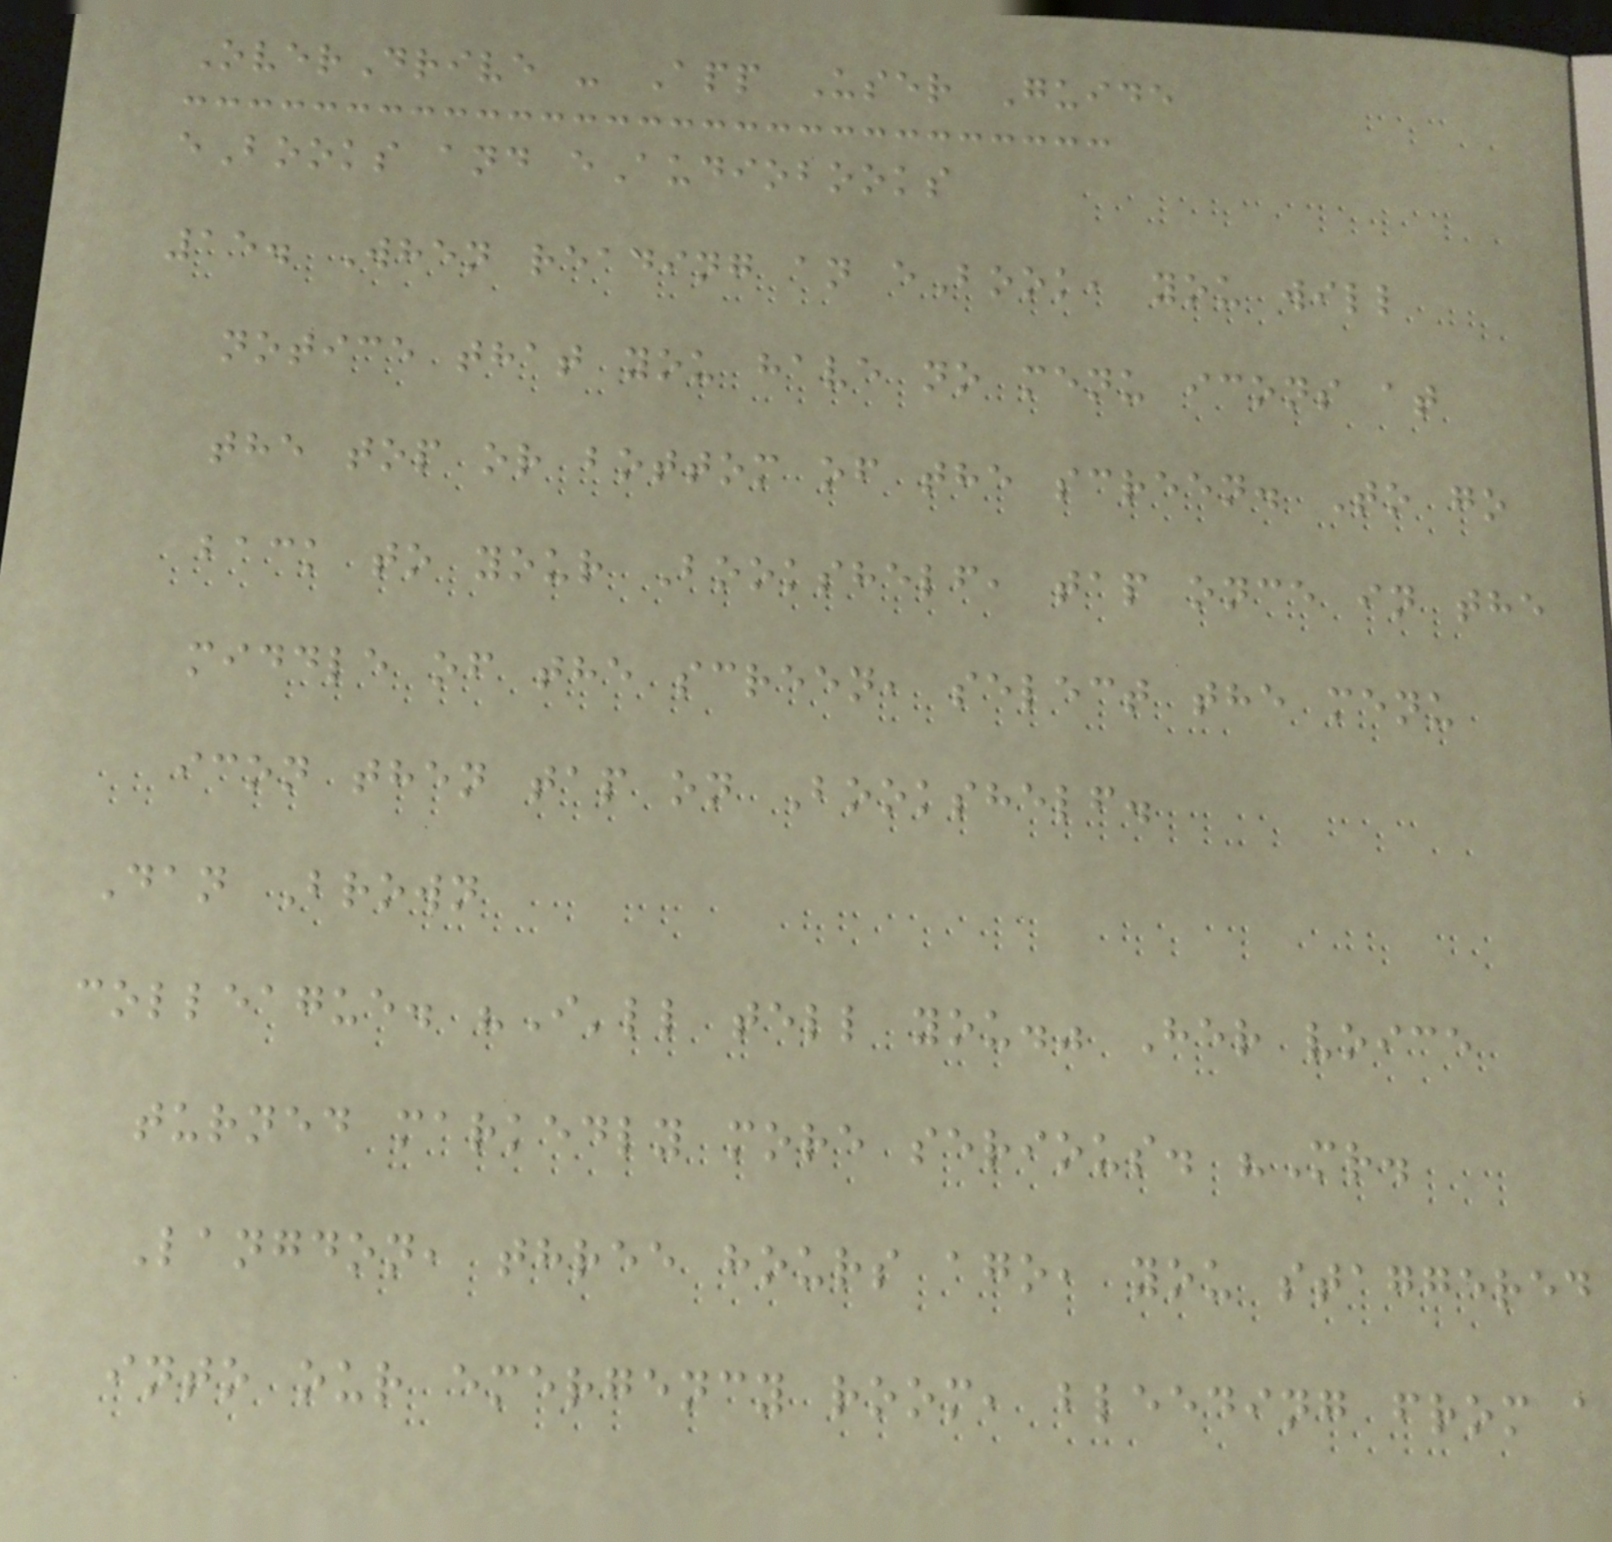OverDrive - App User Guide
eBooks and eAudiobooks
15. When reading an eBook, you will
notice that you have no menu icons at
the top or bottom of the screen. To go
back to your Bookshelf, tap once in the
middle of the screen, select the menu
icon then tap on Bookshelf.
Dan Brown
colleague. "I'll tell you." Her voice
turned markedly more serious. "Mr.
Langdon, three hours ago, you staggered
into our emergency room, bleeding from a
